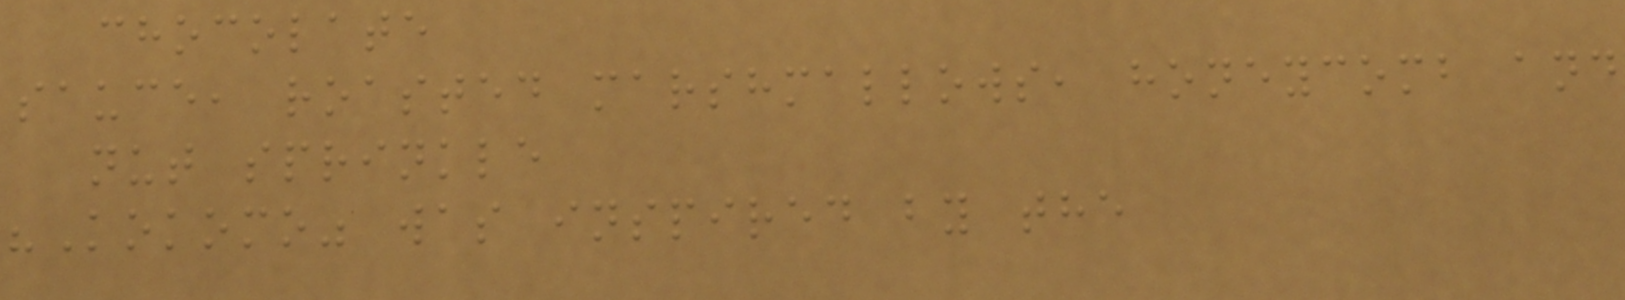chocolate
sauce, roasted marshmallows, honeycomb and
nut sprinkle
"Kokomo" was inspired by the
